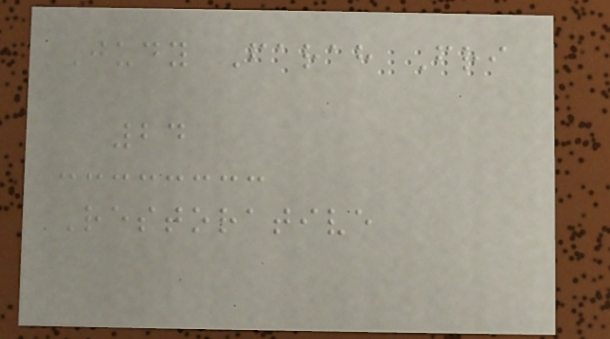Judy Farah Fri
24
Restorative
